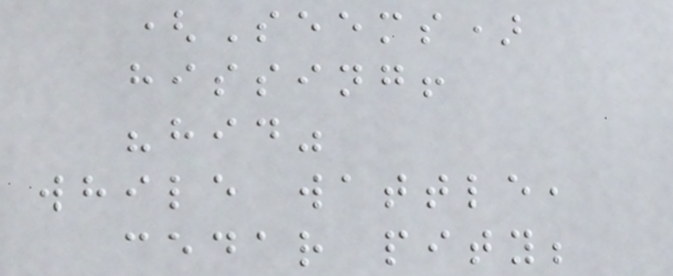(Seems)
hissing!
"hid"
while wattle,
cedar pity;
